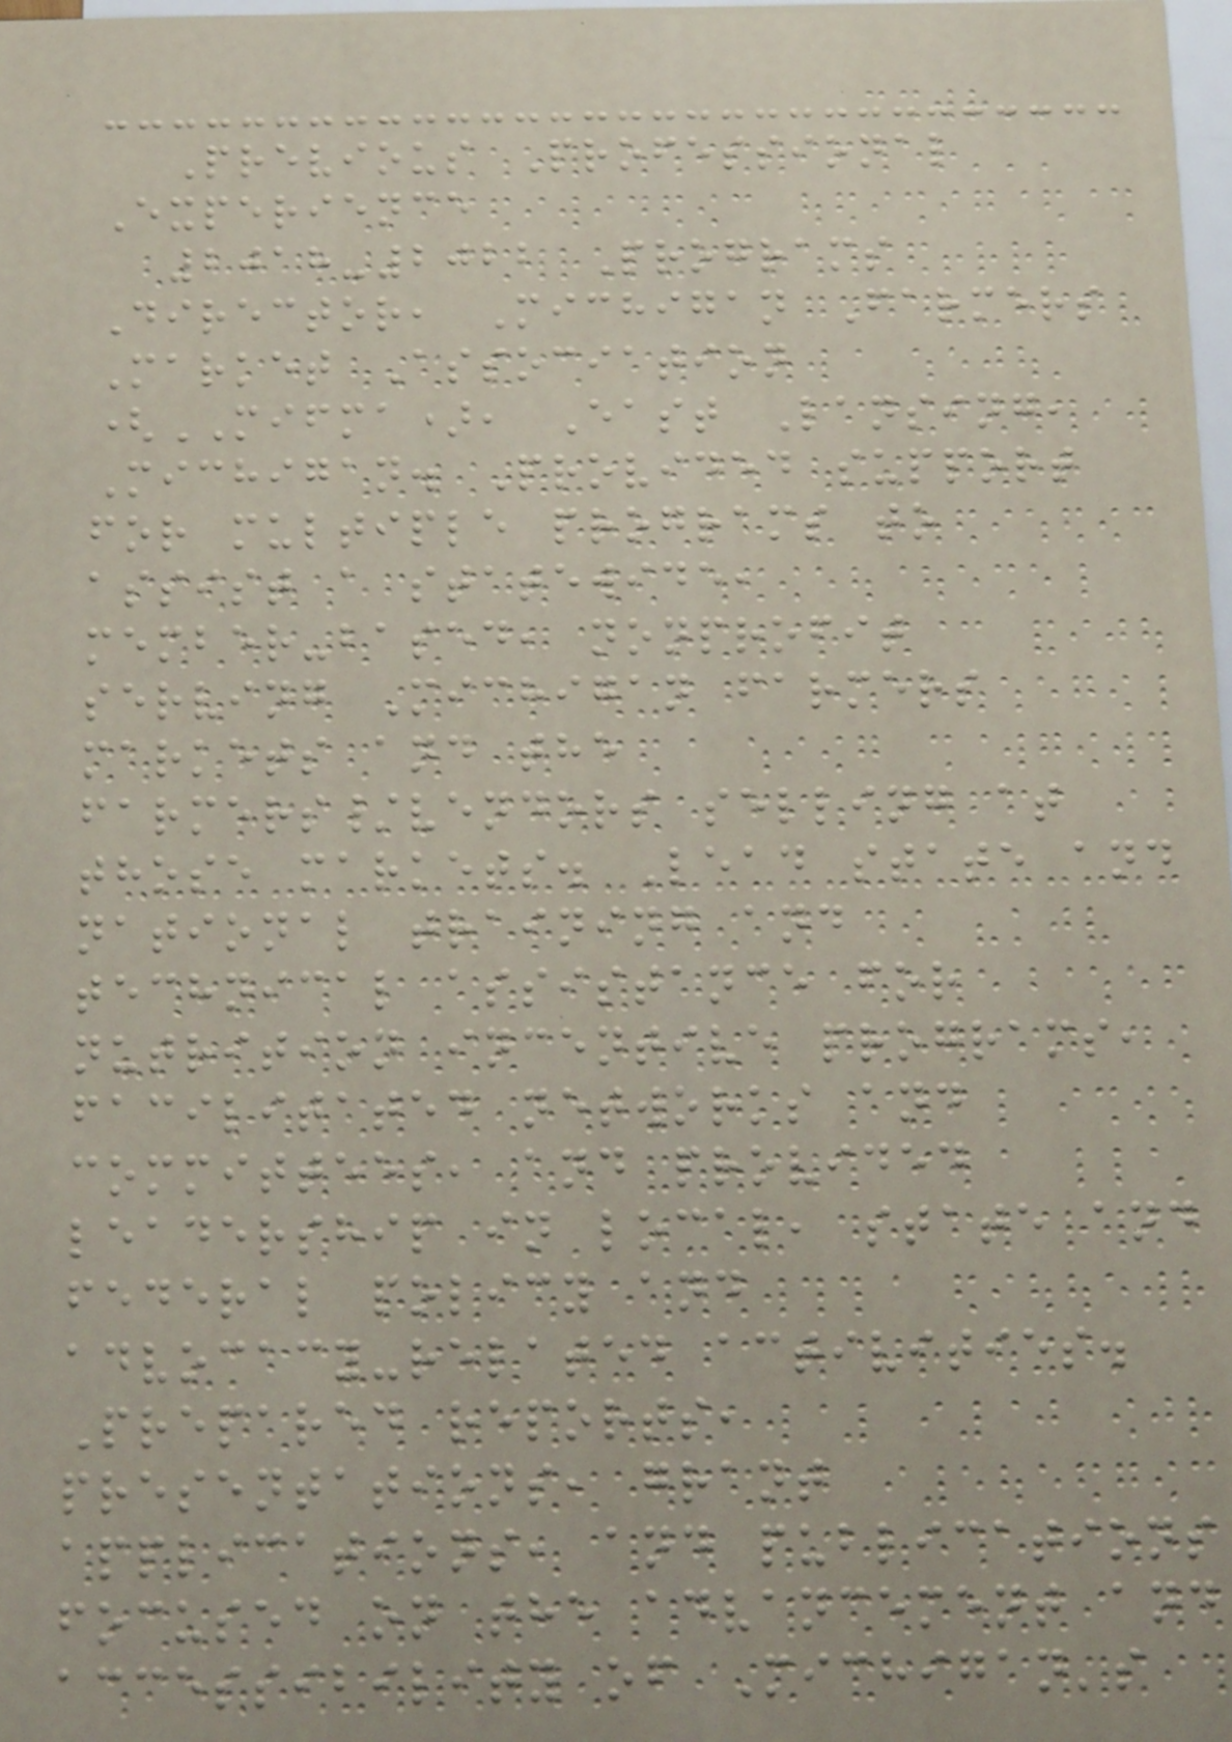Previous Professional
Experience
2018-2022 Programs
Director, Michigan Farmers
Market Association
(MIFMA), East Lansing,
Michigan. Provided support
for multiple programs to
assist a statewide,
member-based, nonprofit
serving Michigan farmers
markets and the
farmers/vendors selling at
those markets. Lead state and
national training and
technical assistance for
nutrition incentive programs,
facilitated networks and
committees, and provided
leadership in local, state and
federal policy and
advocacy-related activities.
Prepared reports,
presentations, grant
applications, and publications
focused on the advancement and
accessibility of Michigan's
